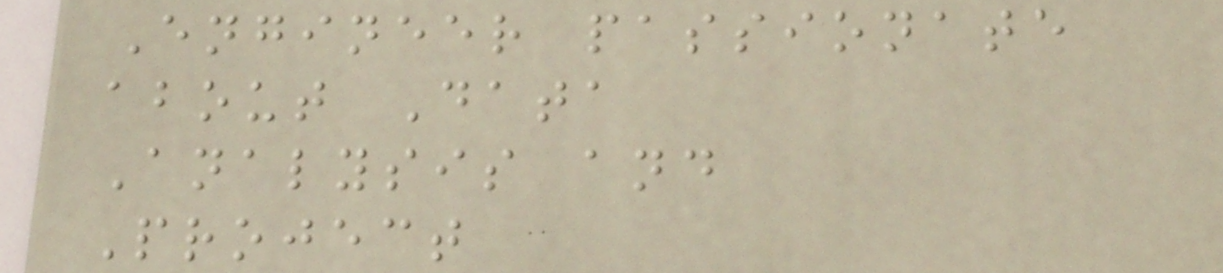Engineer passionate
about Data
Analysis and
Project
